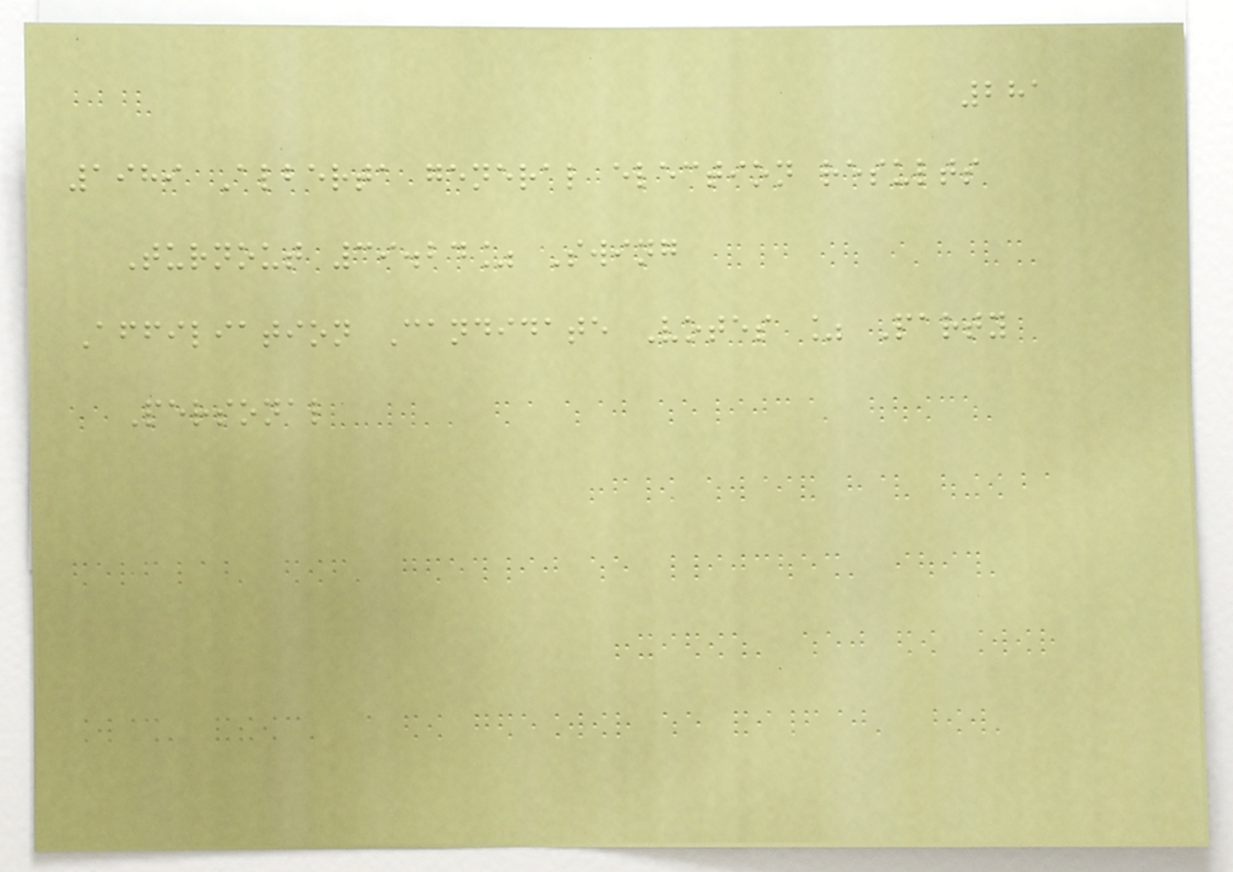281
1989 Alberta general election results
Turnout 39.24% Swing
Affiliation Candidate Votes % Party
Personal
